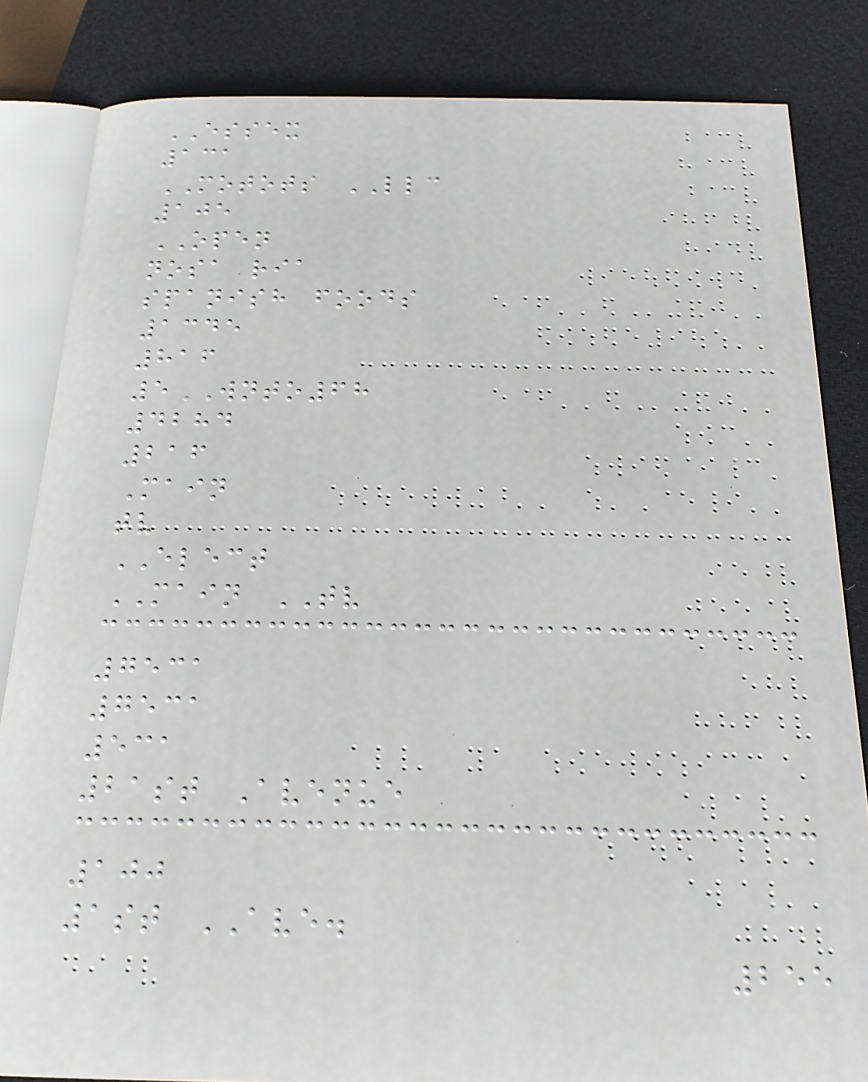ESSEX
131
MOTOTS LLC
105
OPEN
nosa ria
spanish foods
1345
816
5WNTO68
4284
216
Main
tv
ELECT
MAIN TV
7531
7531
531
21st Avenue
100
1st AVE.
255
